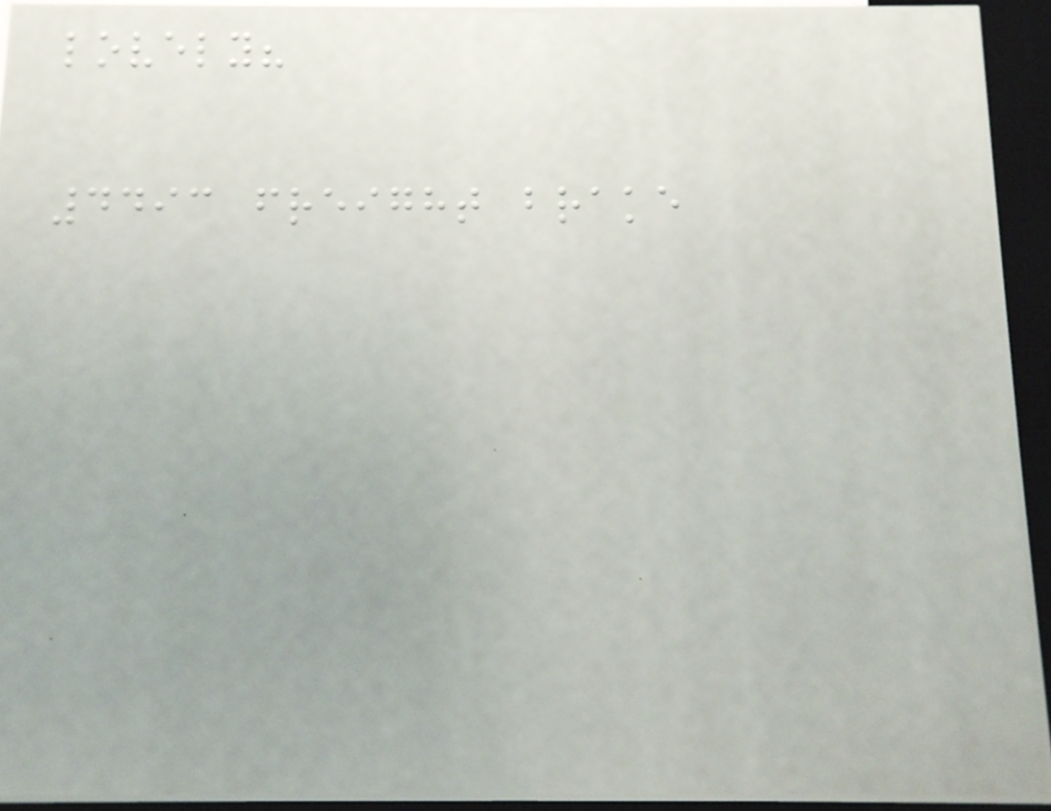lovely?
4493 freight brake
